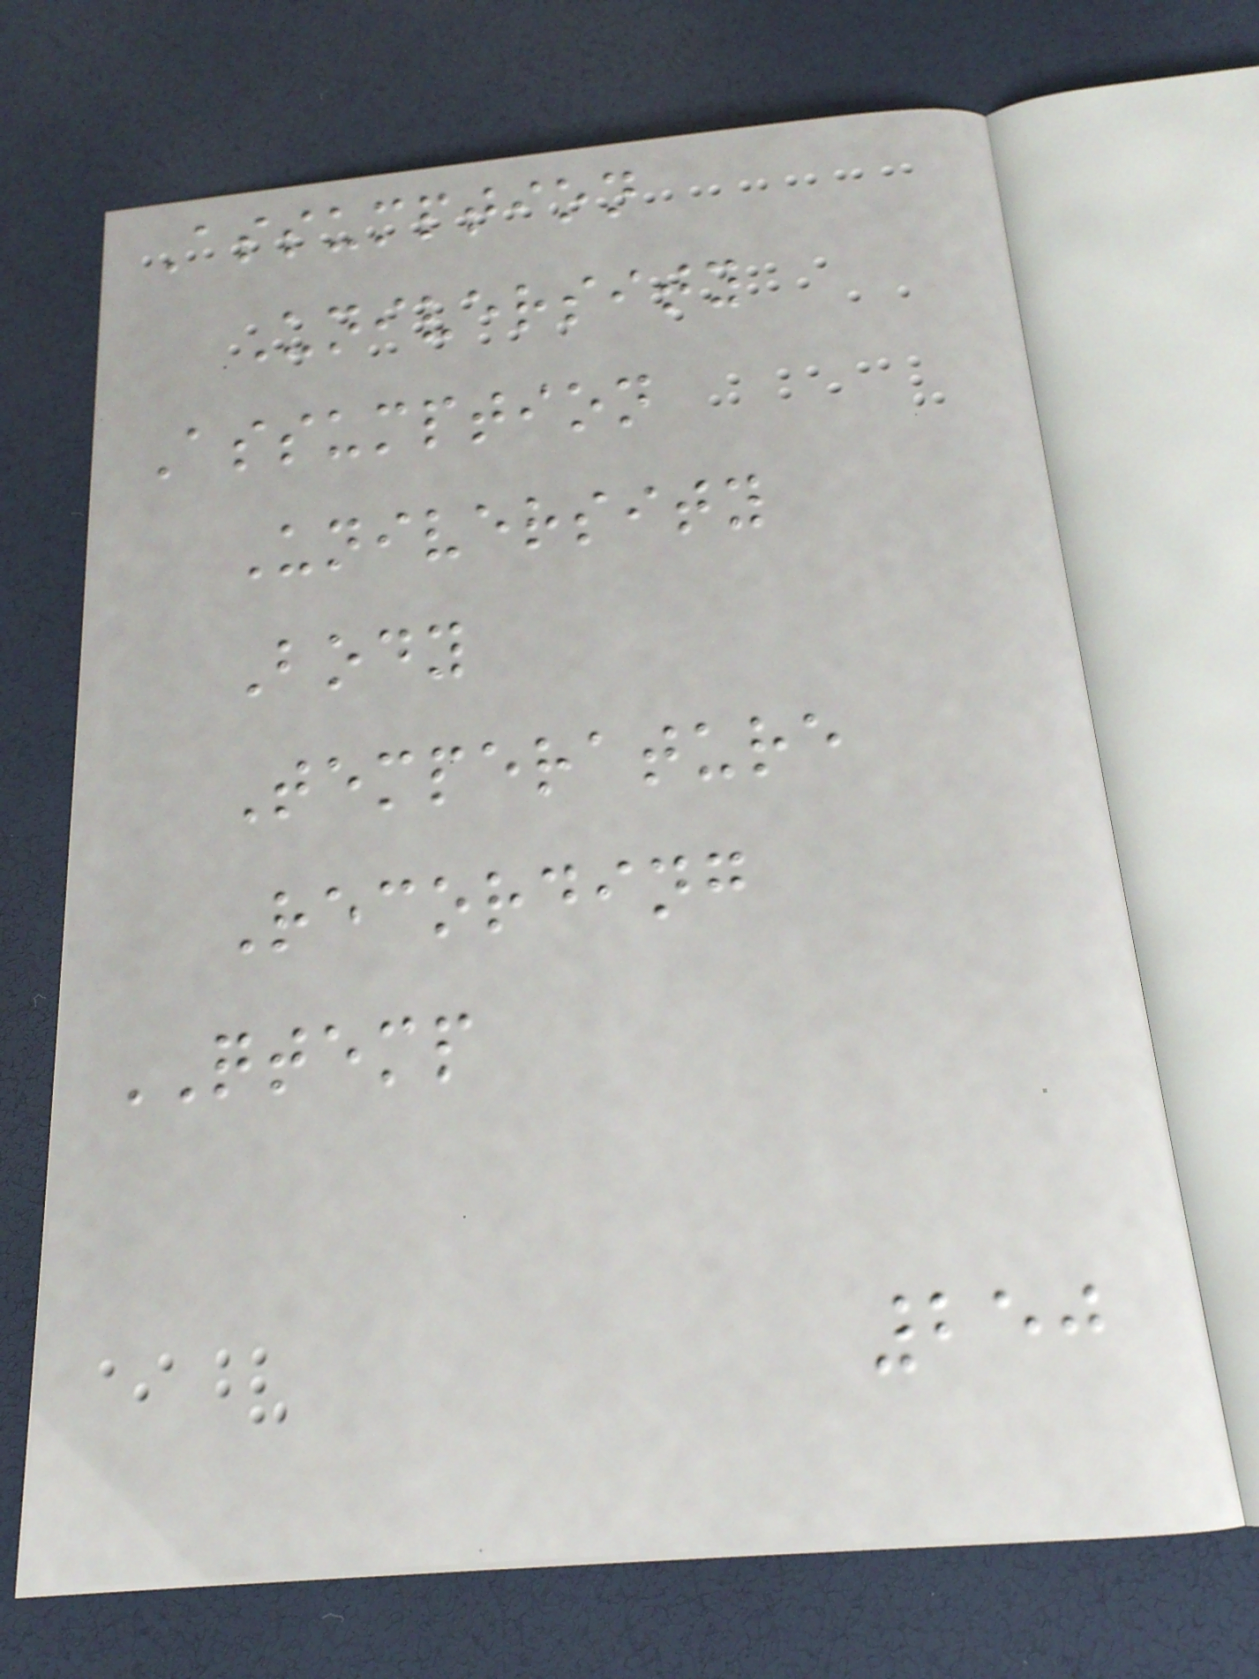Assumption
University
Assumption
University
Body
Temperature
Recording
QTEMP
250
